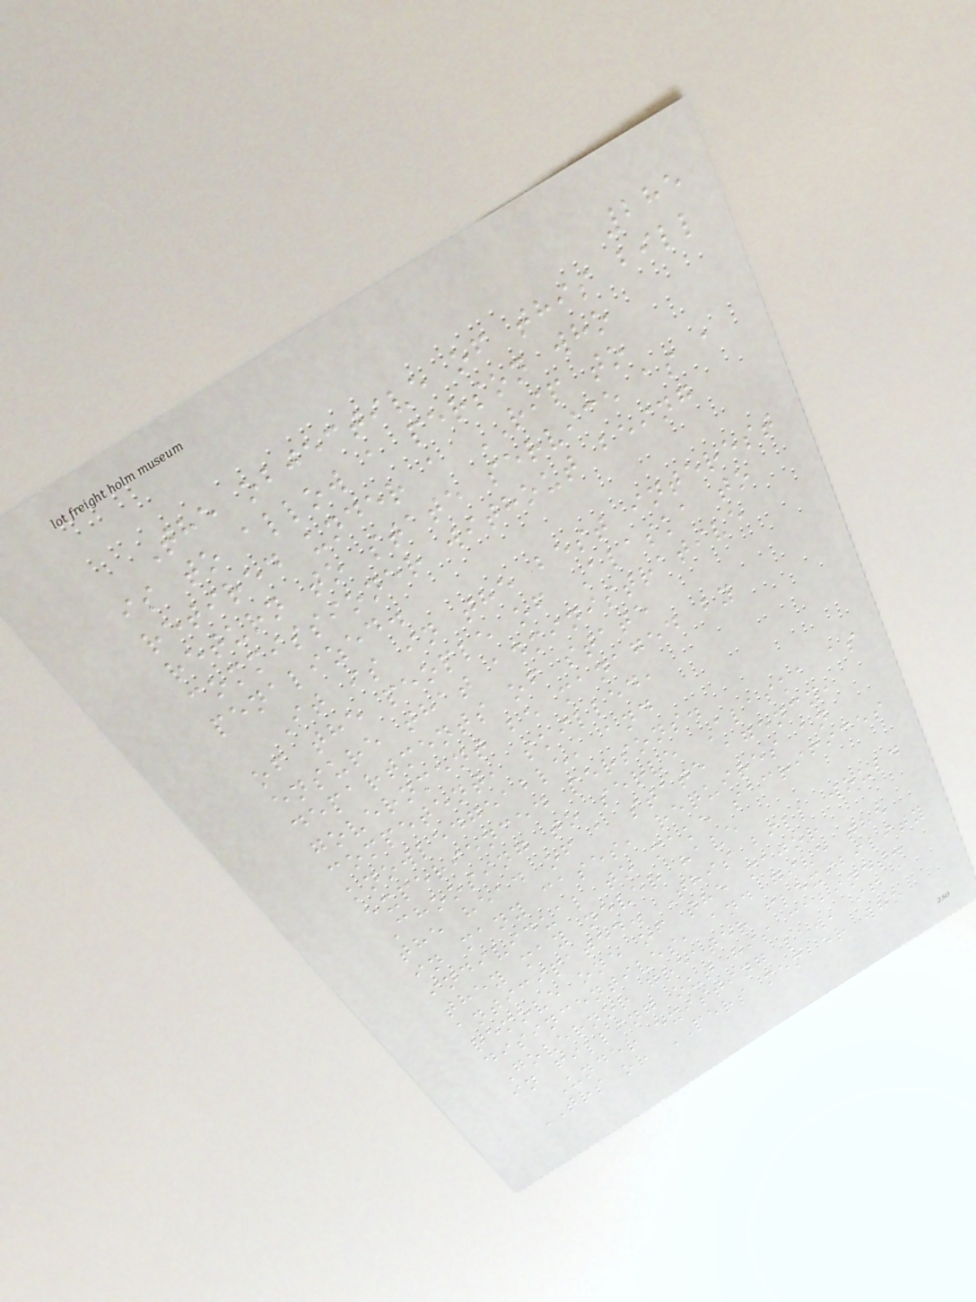285
The objective of this bill
is to allow a person who
retired under a RIP to
return to state service as a
commissioner without being
penalized.
It is in the best interest
of the people of Alaska to
ensure that administrative
departments of state
government be managed by
competent, skilled,
knowledgeable, and
experienced persons.
Choosing to serve Alaska as
the head of a state agency,
in many cases, requires an
individual to make sacrifices
they may never have
anticipated. This bill would
remove one of the major
disincentives, and give the
Governor greater flexibility
in filling out his cabinet.
Under existing law, if a
TRS or PERS member who
